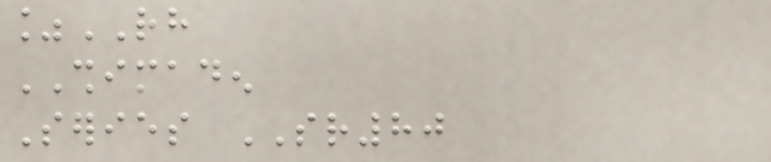%RH
SHIMADEN
Series SR80
